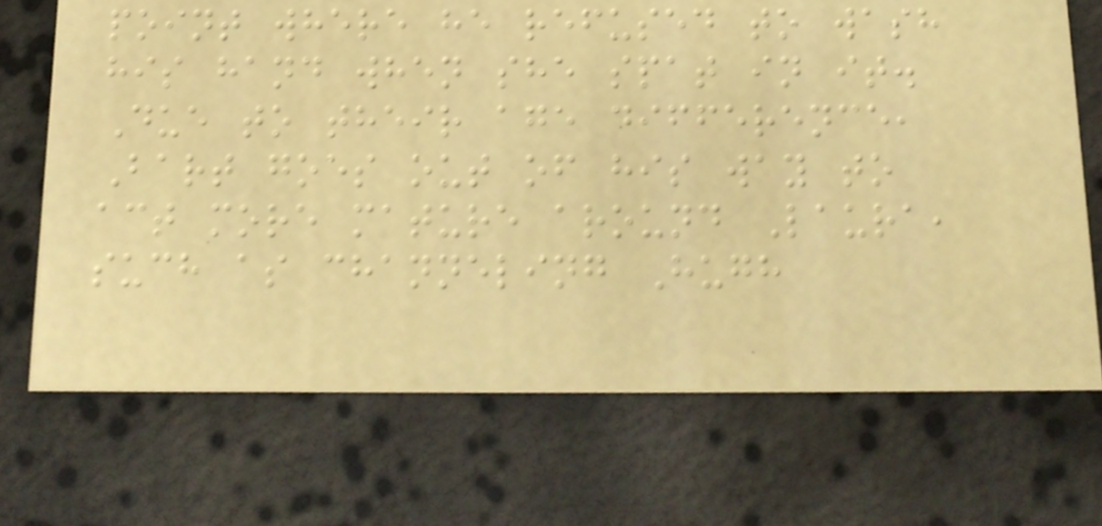point where he refused to wash
his hand when she spat in it.
Due to their age difference,
Bart goes out of his way to
act more mature around Laura,
such as channeling Hugh
